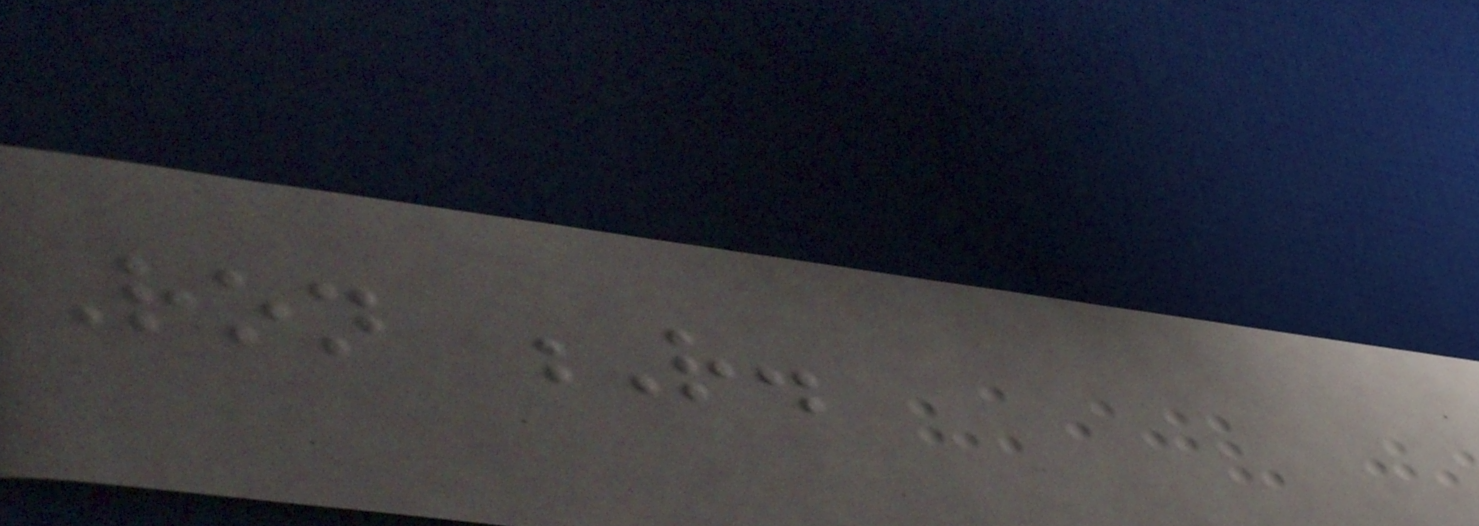Ron R.
